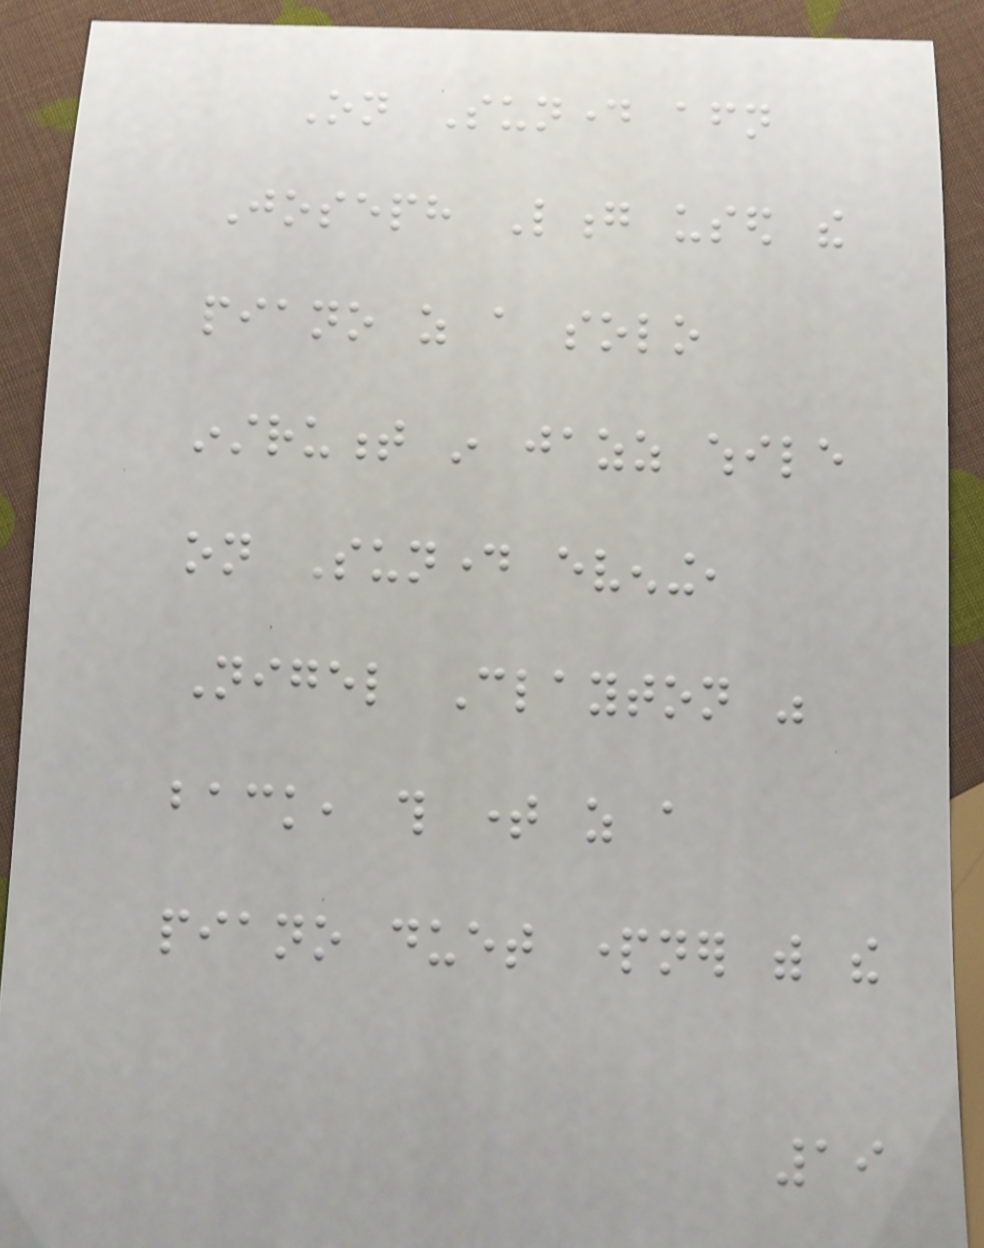On Sunday afternoon
Joseph Long used the
piano as a solo
instrument in jazz while
on Sunday evening,
Nigel Clayton was
back, this time as a
piano duet partner with the
19
